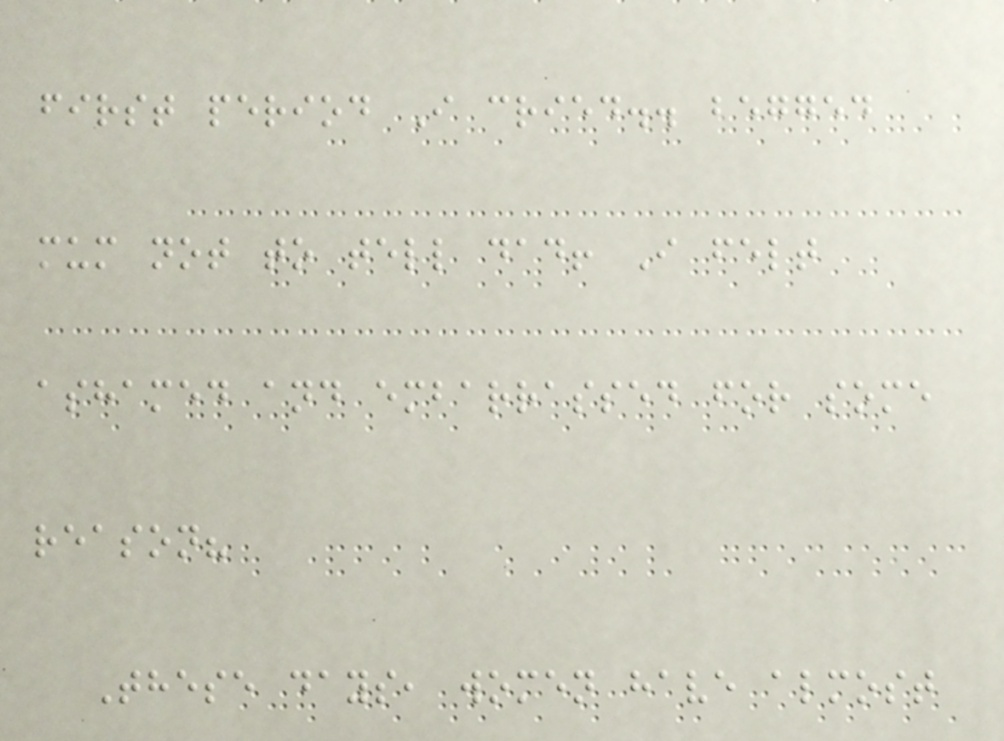first period I cried.. begged
mum not to tell dad! I felt
ashamed and embarrassed for some
reason?
These days, women have almost
